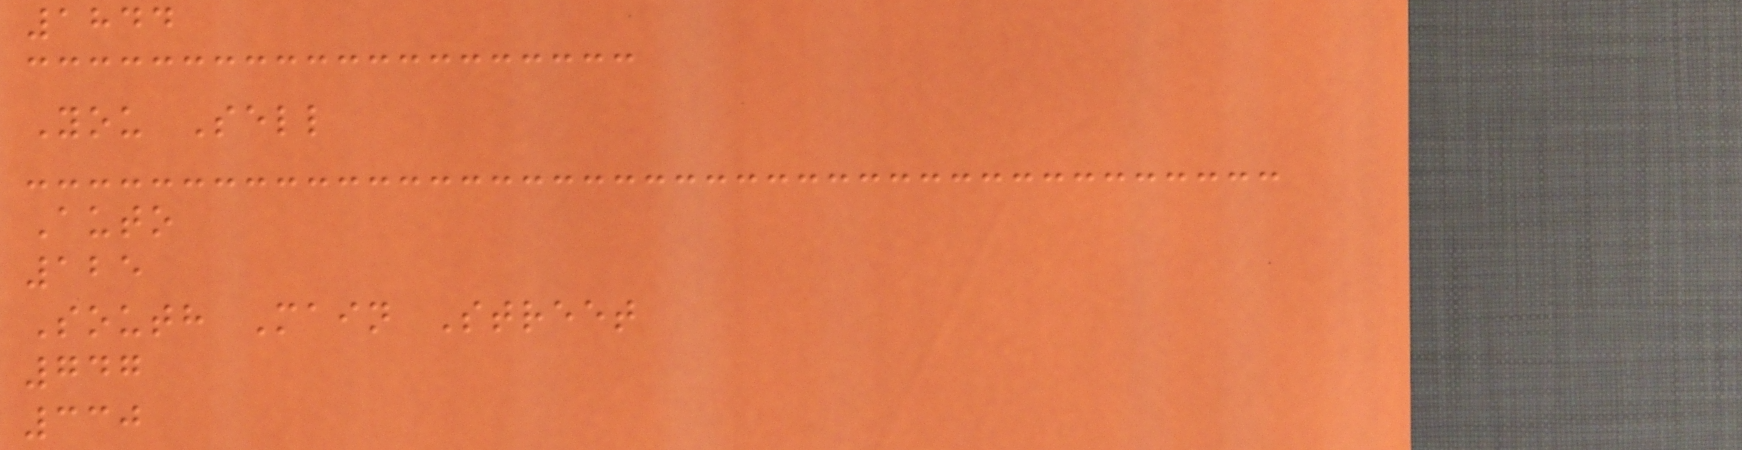1844
You Sell
Auto
125
South Main Street
747
330
